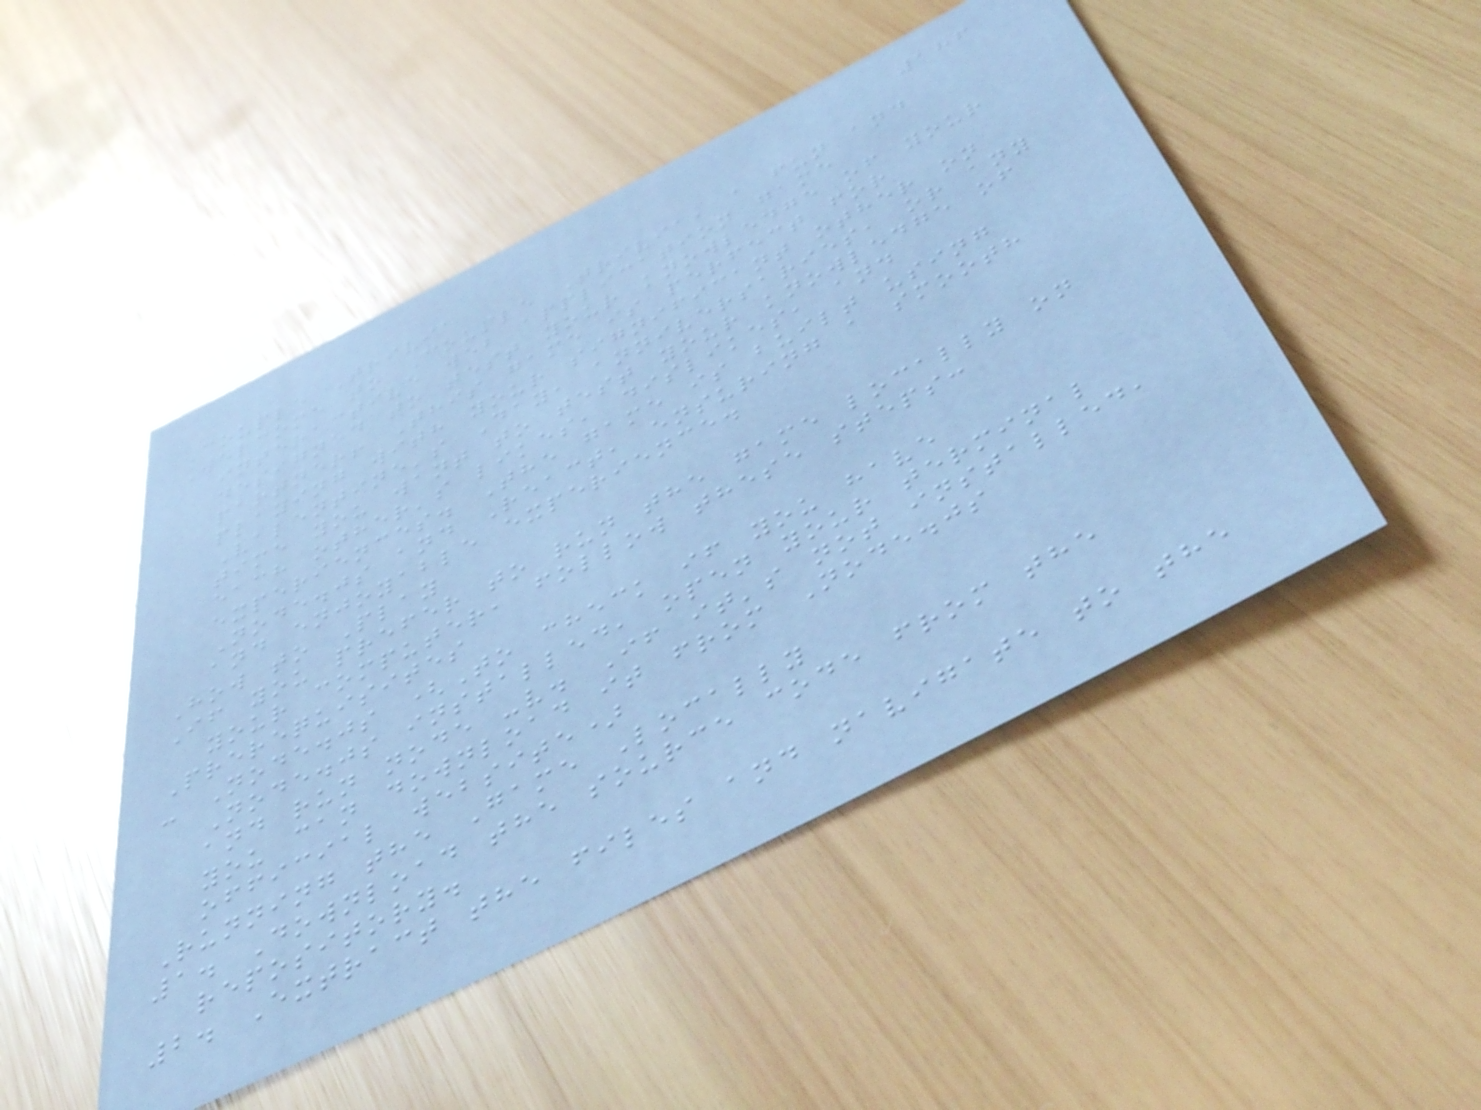186
Couple Trivia
Welcome to Couple Trivia, a fun and
interactive web application game
designed to test your knowledge of your
partner! This game is perfect for
playing with your significant other on
Valentine's Day, anniversaries, or any
time you want to test your knowledge of
each other's likes, dislikes, and
experiences. The game is built using
Node.js and React, ensuring a smooth
and enjoyable experience.
How to Play
If you prefer to run the game locally on
your computer, follow these steps:
Prerequisites
- Node.js (To check if you have
Node.js installed, open your terminal
and run node -v. If it's not installed,
you can download it from Node.js
official website)
Running the Game Locally
1. Download the source code from the
repository.
2. Extract the files and navigate to the
